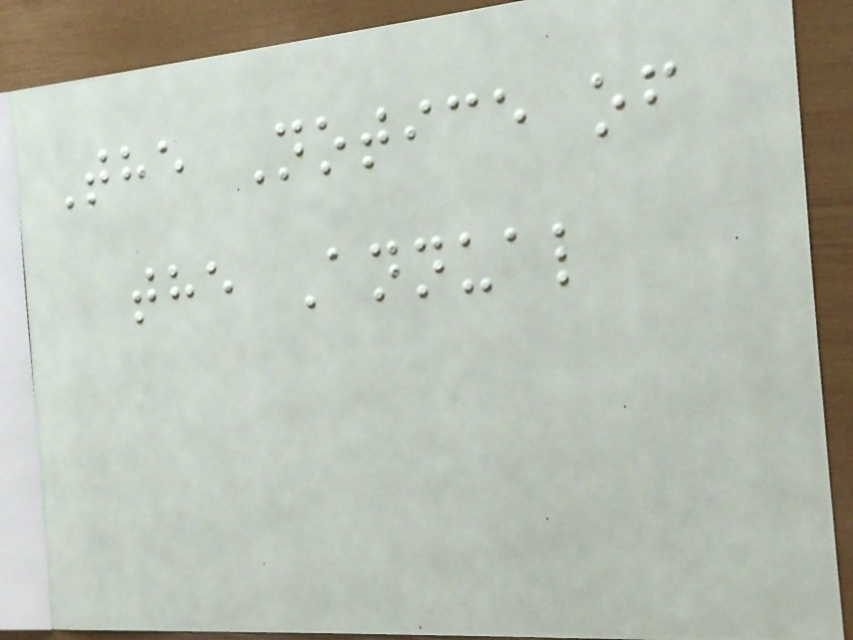The Notice of
the Annual
